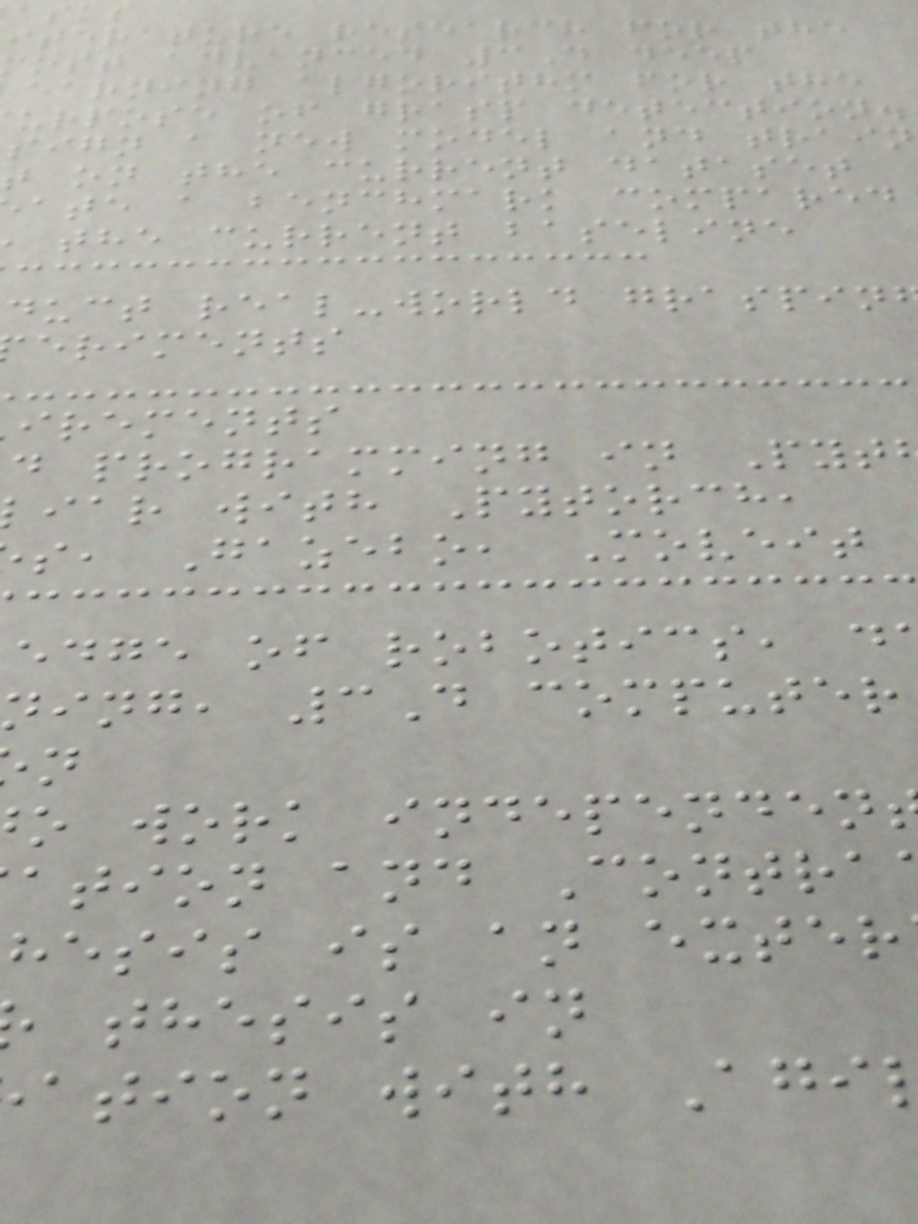iterature research for the
ost advanced 3D deep
earning algorithm for the
urpose of grasp detection.
sign a new model and train
on the current dataset
ate a benchmark compared
the current baseline
duct real-world graspin
eriments
irements
d programming in Pyt
iar with Pytorch,
s, Gazebo, Moveit
edge of robotics, d
ing, 3D computer
o work independen
ation and Contra
hesis is an exter
thesis in
ation with Agi
